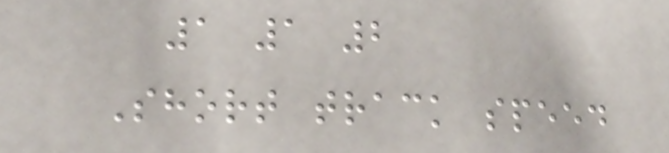1 1 2
Short track speed
